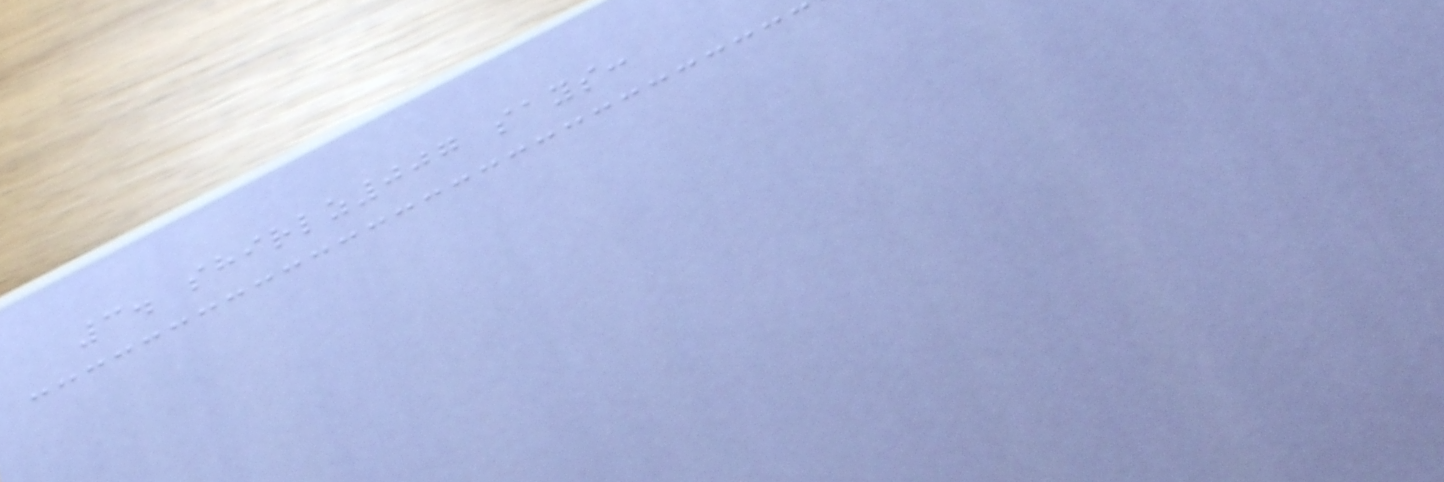3. shirlz007 says:
